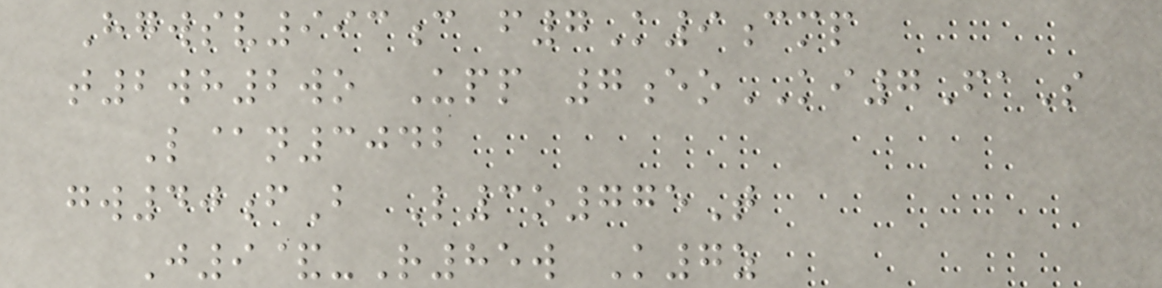Hgwsv993c f7K9cmp
t2wh2wo Upp 7eoKI7FaS
L@n3042
gw40fB L3o775T
J9&-R85w K7z
